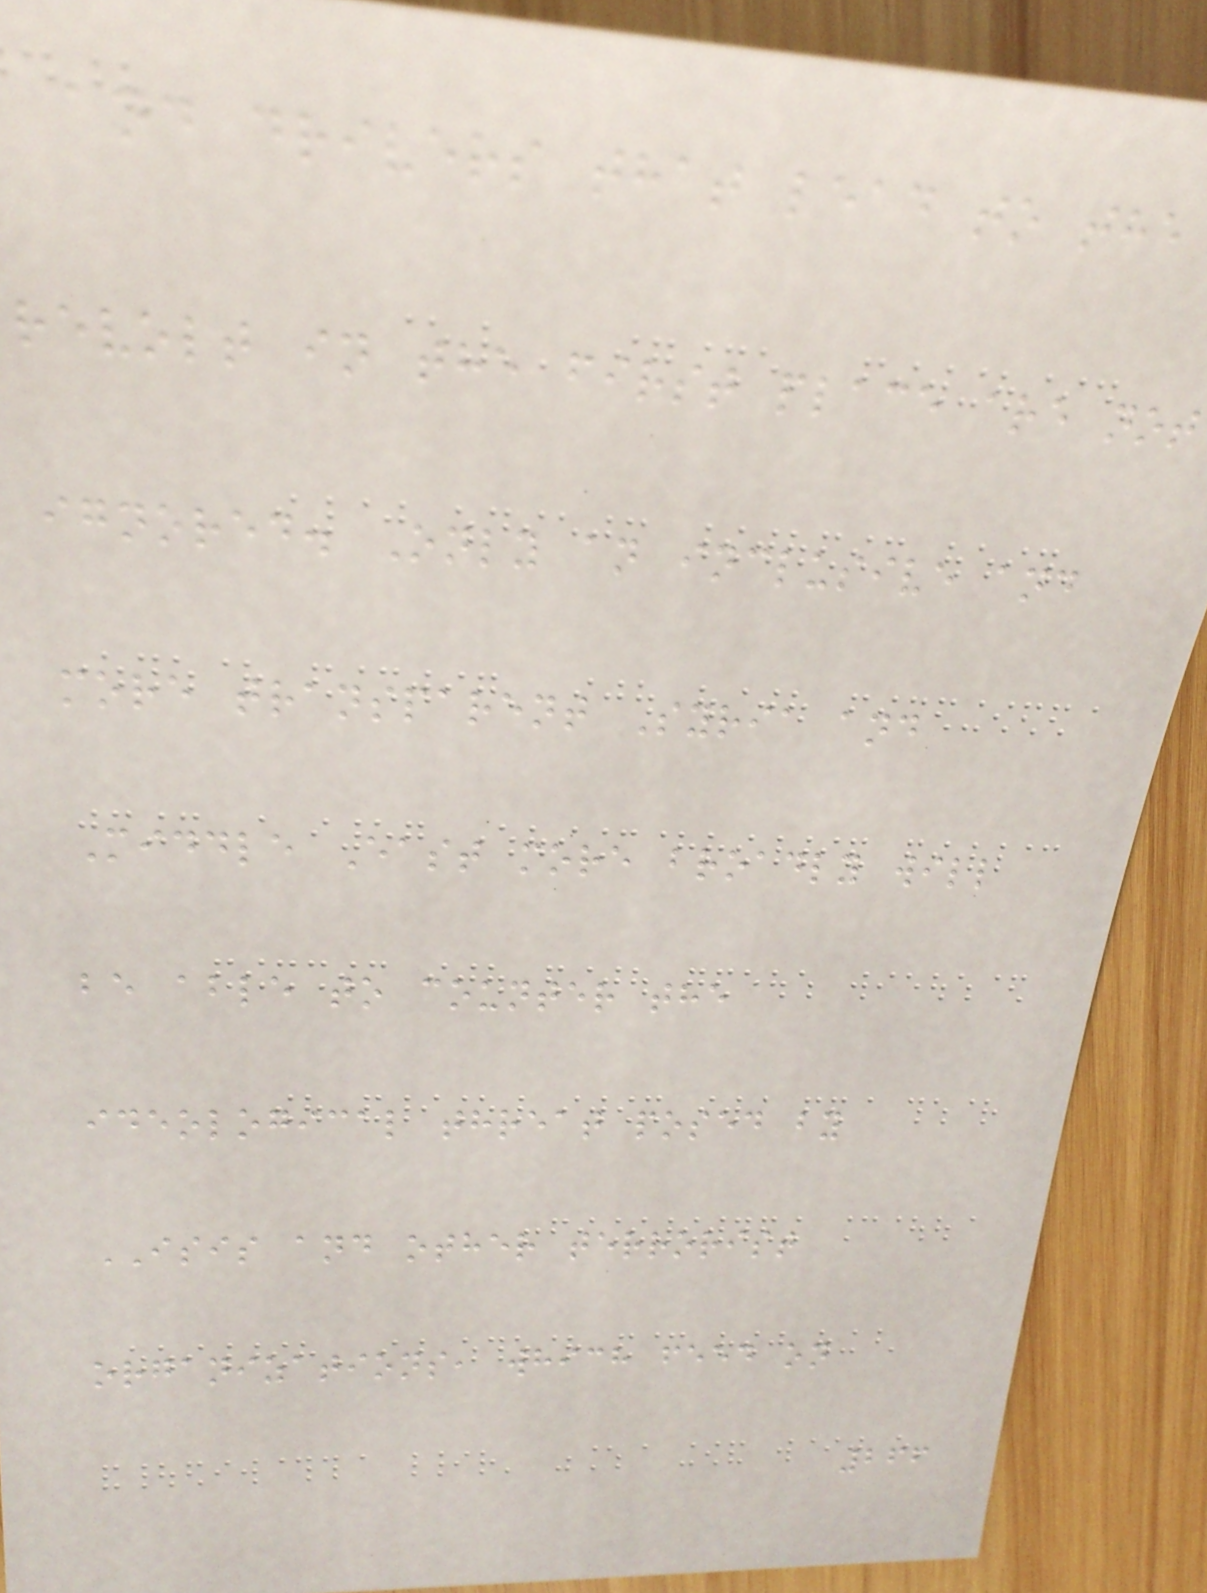and drivers that lead to the
revolt in the first place are not
ignored. Only an inclusive and
more transparent Syria and
Middle East more broadly will
be able to counter the
ideological threat posed by
ISIS and other terrorist
organizations, which feed on
266
